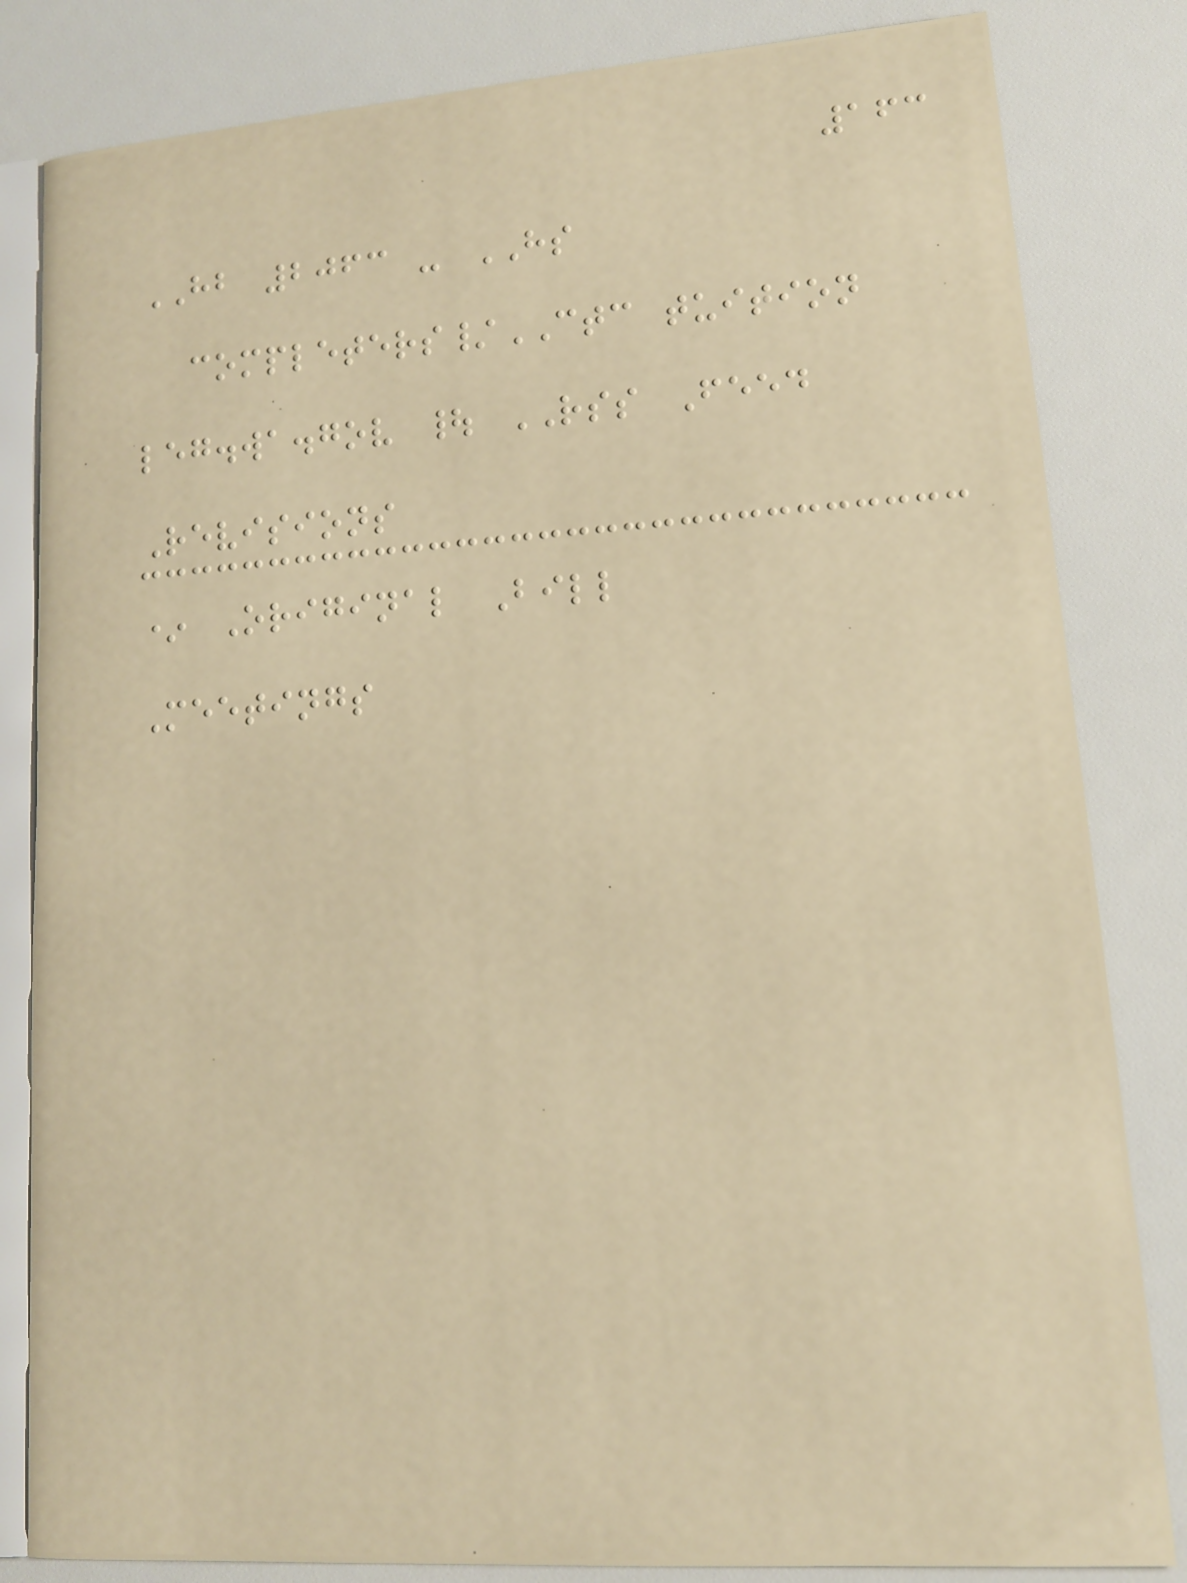163
HB 2063 - HS
completers/CTC tuition
leg.wa.gov | RSS Feed
Revisions
* Original Bill
Meetings
